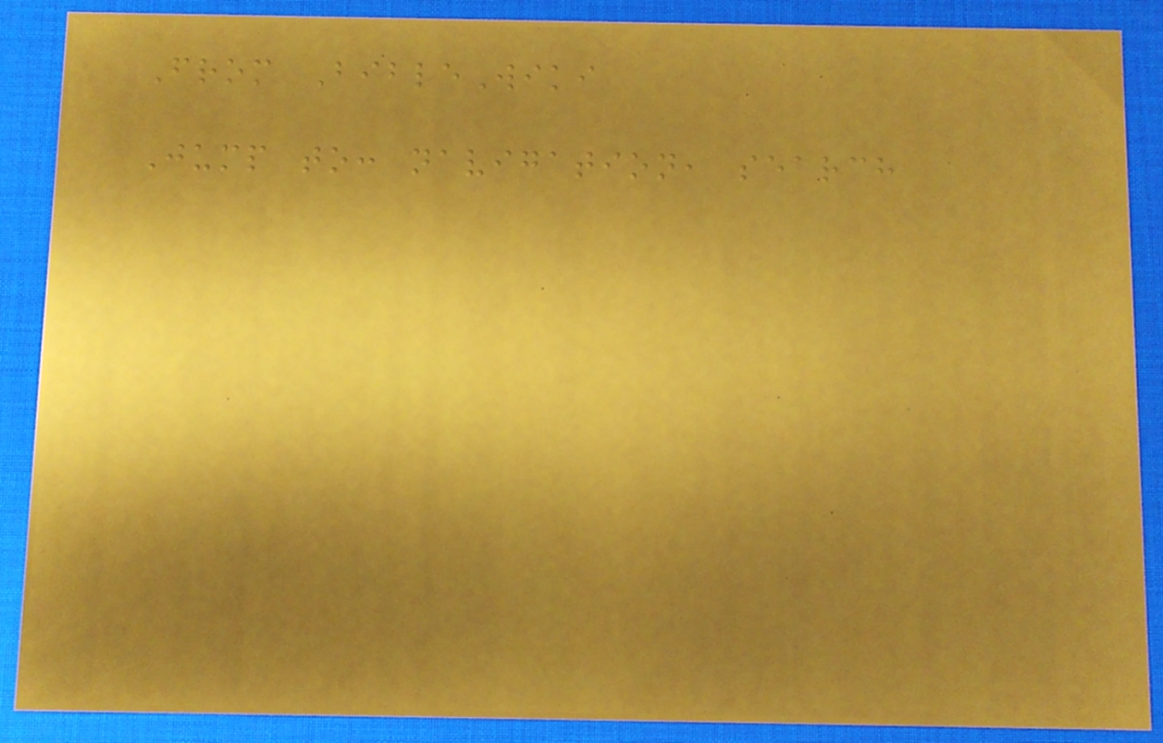From BibleWiki
Jump to: navigation, search
